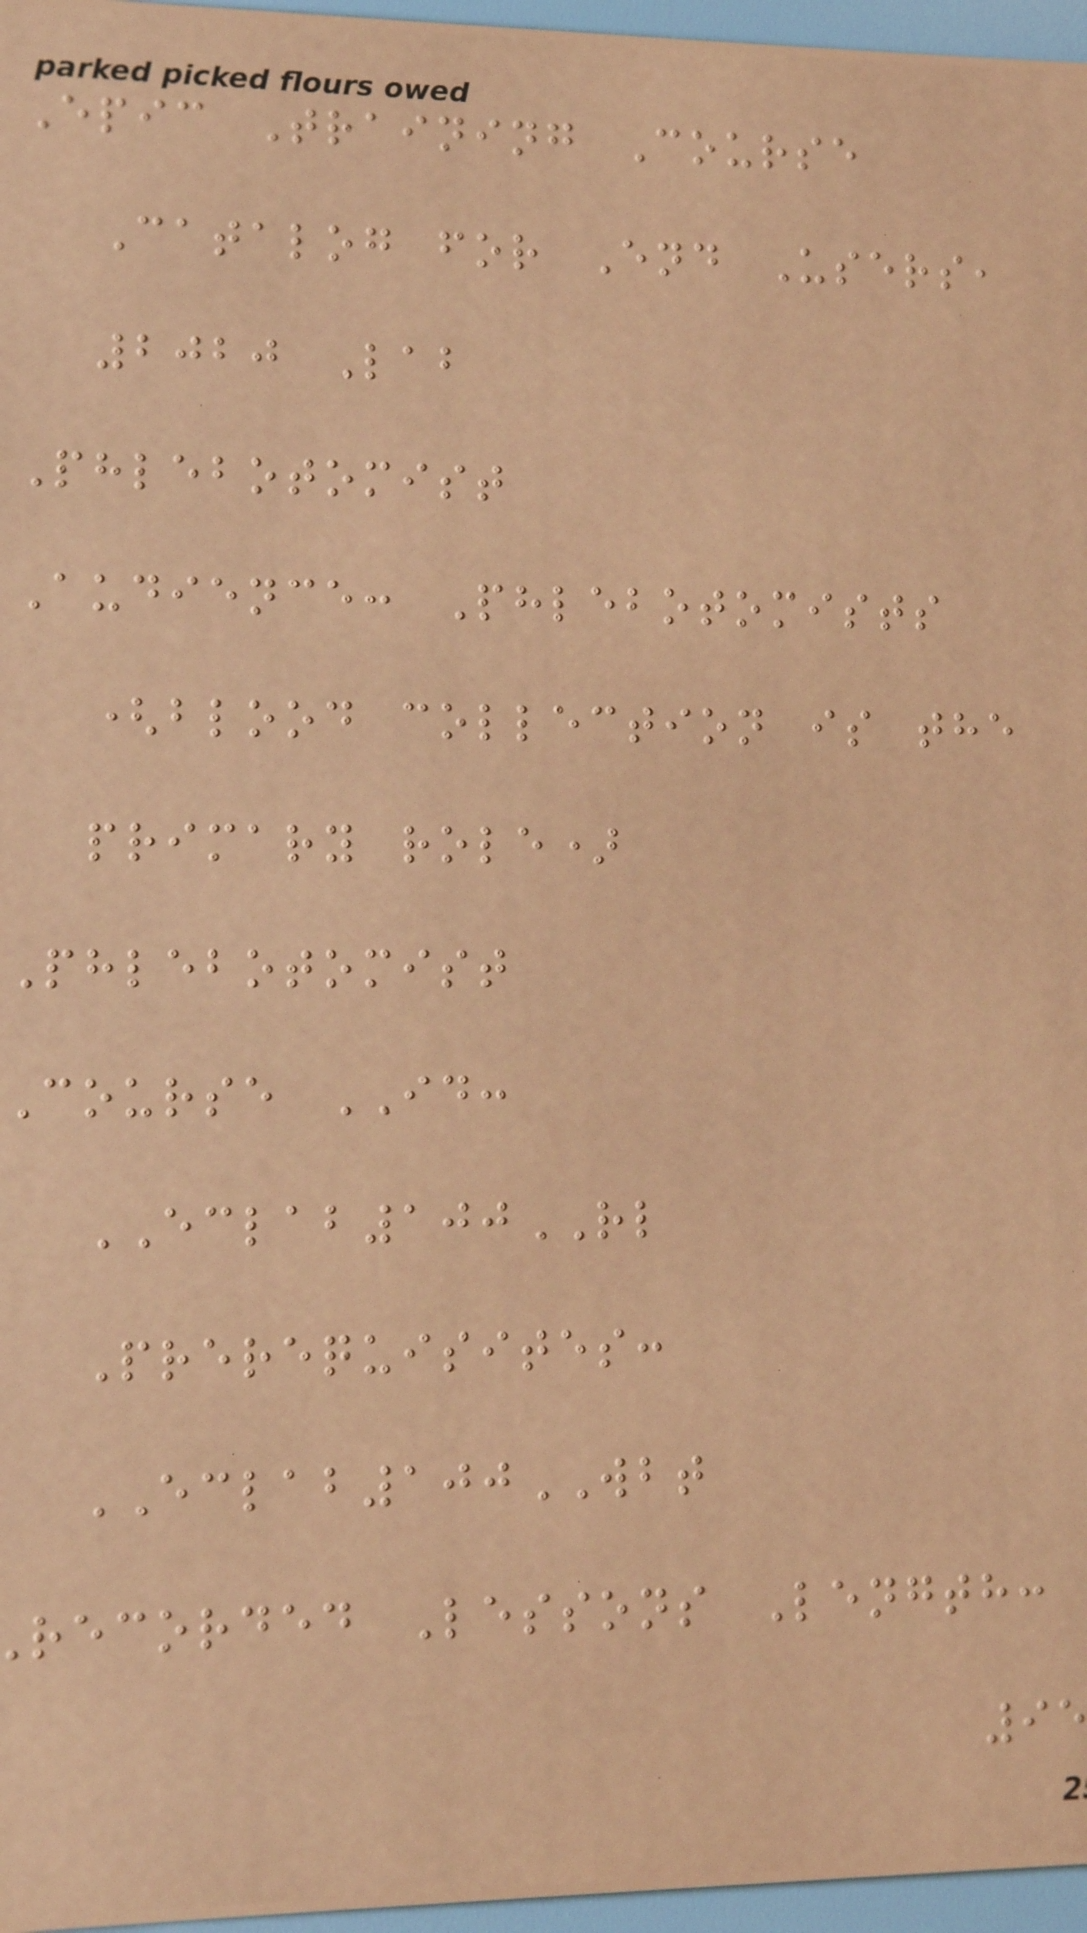Epic Training Course
Catalog for End Users,
2020 Lab
Phlebotomist
Audience: Phlebotomists
(blood collection is the
primary role)
Phlebotomist
Course ID:
ECLAB100RL
Prerequisites:
ECLAB100WBT
recorded Lessons Length:
95
